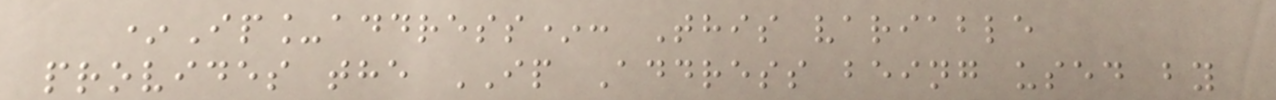*Ip_address*: This variable
provides the IP Address being used by
